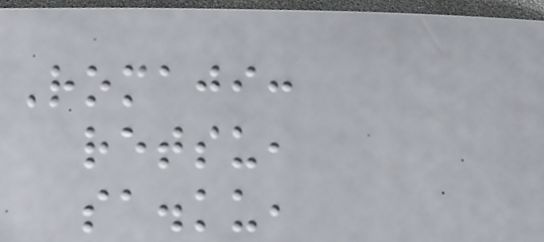Romaji:
retsu,
sa.ku,
